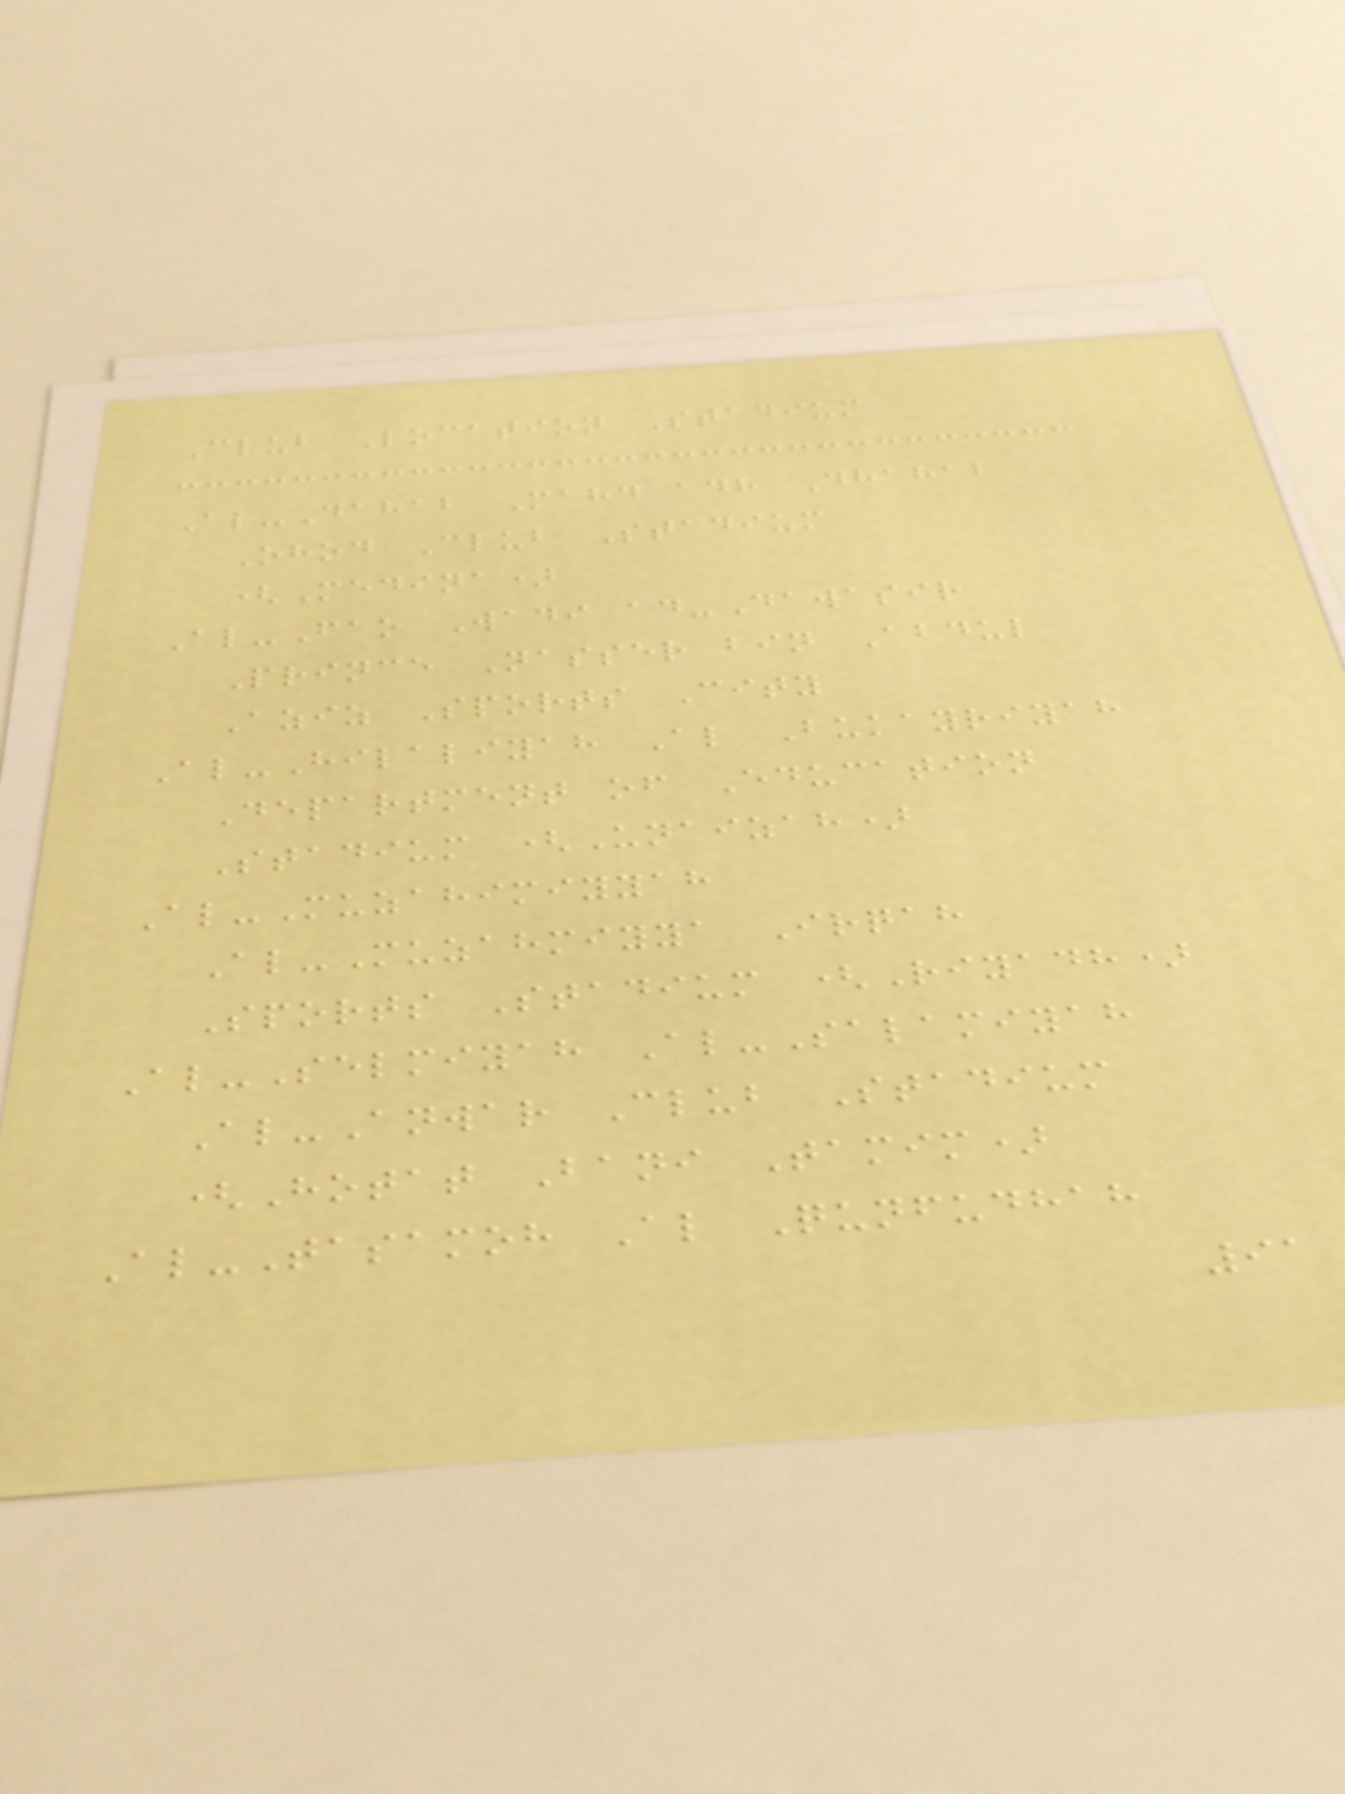Club Location Stadium
Al-Dahab Mahd adh Dhahab
Ohod Club Stadium
(Medina)
Al-Fao Wadi ad-Dawasir
Prince Nasser bin Abdul
Aziz Sports City
Al-Hilaliyah Al Bukayriyah
Department of Education
Stadium (Unaizah)
Al-Muzahimiyyah
Al-Muzahmiyya Irqah
Sports Stadium (Riyadh)
Al-Selmiyah Al-Salamiyah
Al-Anwar Club Stadium
(Hotat Bani Tamim)
Al-Tasamoh Al Qunfudhah
91
